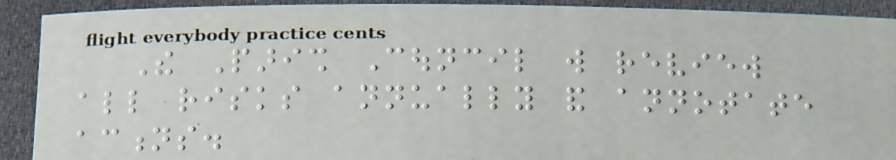The Parish Council will review
all risks annually and annotate
actions.
